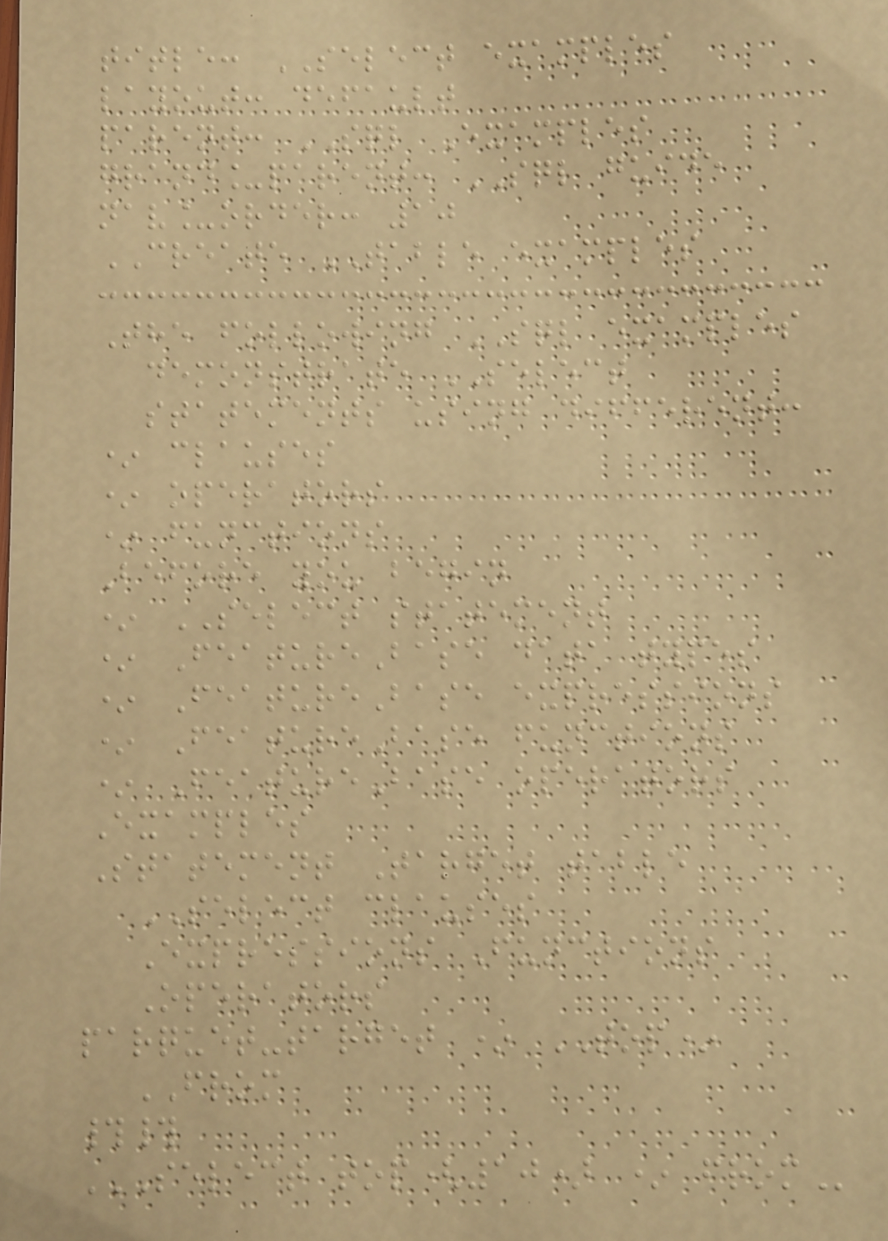title: SELECT examples
layout: default
parent: SQL Examples
grand_parent: SQL guide
nav_order: 10
CREATE TABLE examples
The following SQL examples
demonstrate SELECT
statements using different:
* clauses
* operators
* functions
Before you begin
* SELECT statement
* FeatureBase data types
* FeatureBase expressions
* FeatureBase functions
* FeatureBase operators
Examples
Statement Target table
SELECT clauses
Expressions Functions
Operators
parquet-target * TOP*
FROM
##
SELECT TOP(10) * FROM
